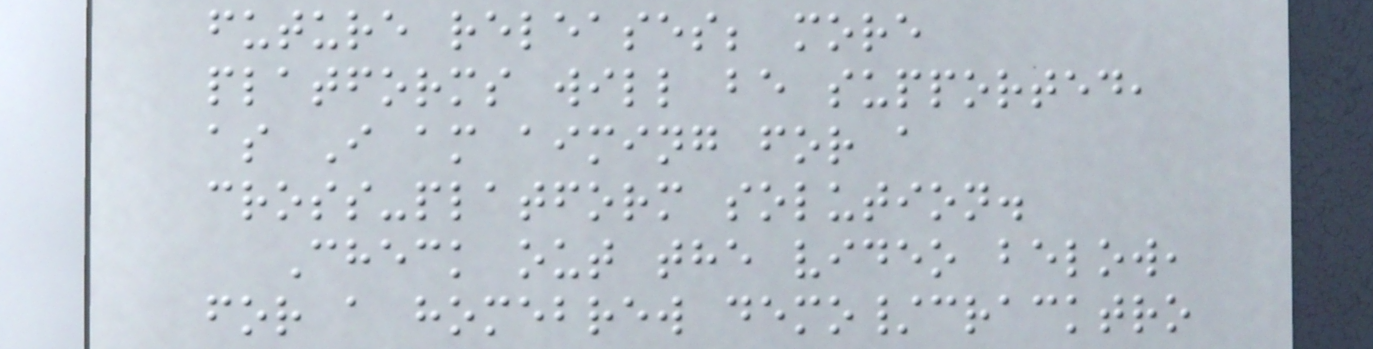future releases; more
platforms will be supported,
as I am aiming for a
cross-platform solution.
Check out the video below,
for a homebrew demo/cracktro
